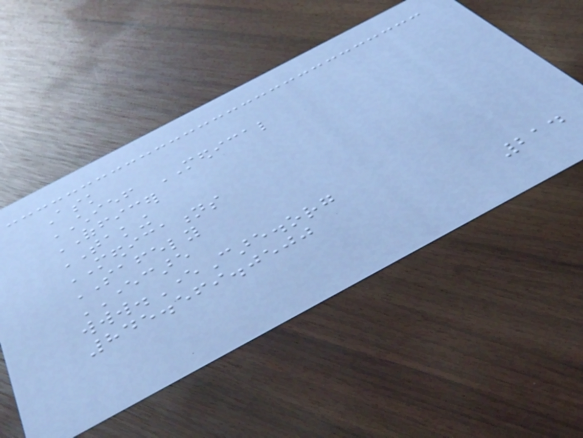Ask
CHIEF MEDICAL
OFFICER
TAKING
MEDICATIONS
SAFELY
EVERCARE
www.EverCare.org
845.569.0500
214
